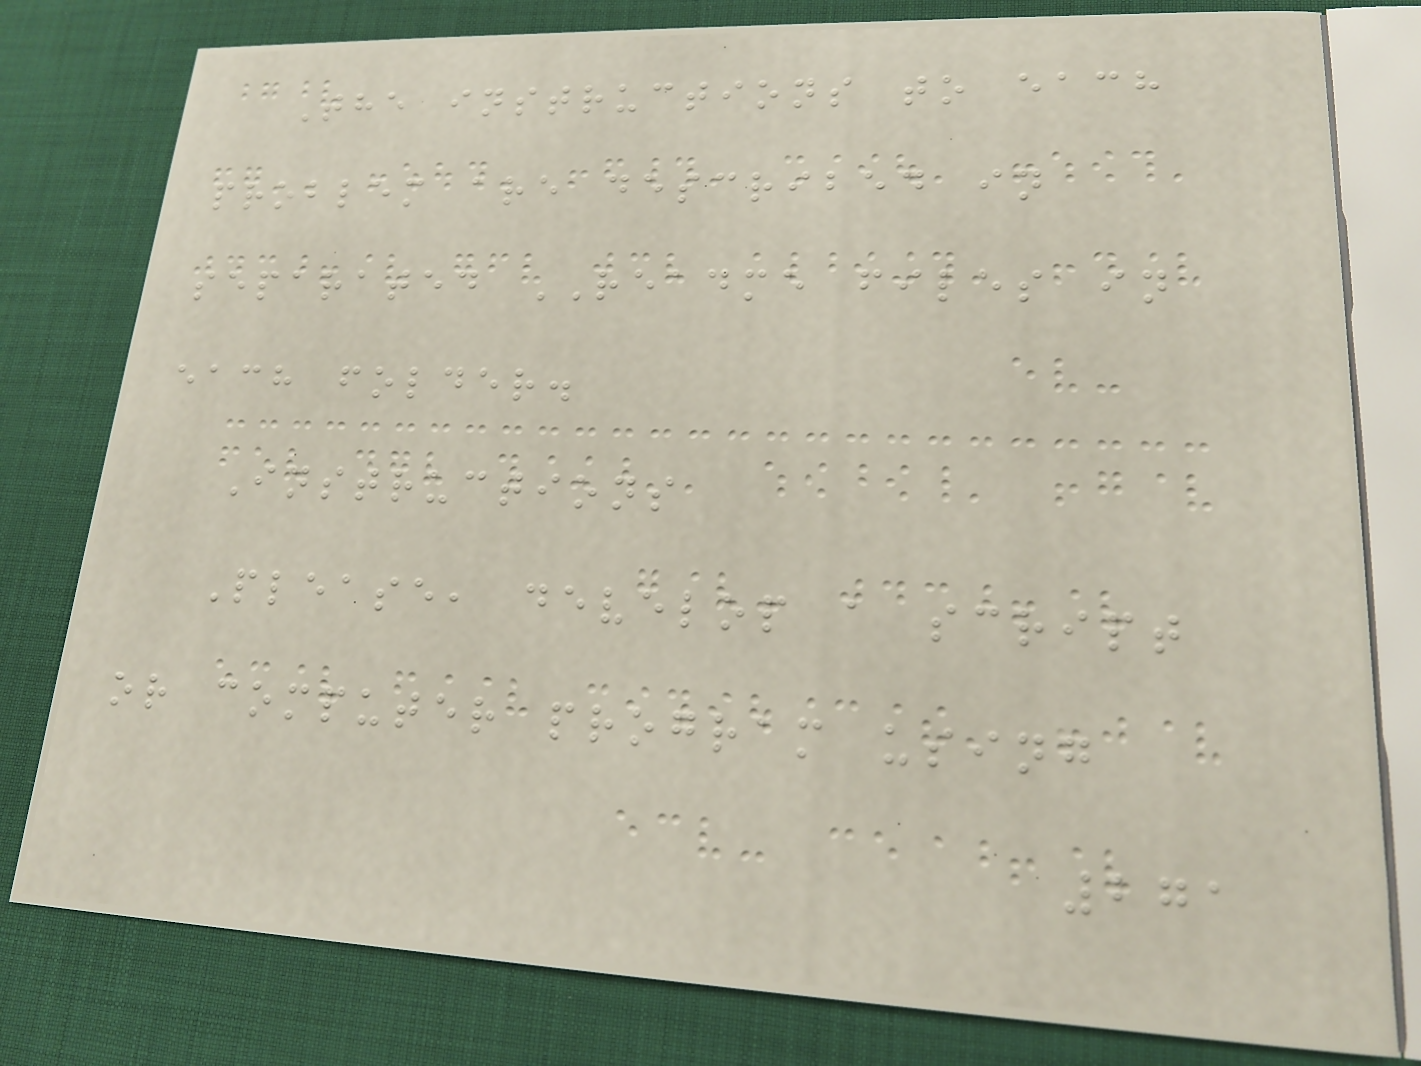The instructions to each
problem are described in
separated README files in
each folder.
Instructions
Please, develop a script
or computer program using
271
